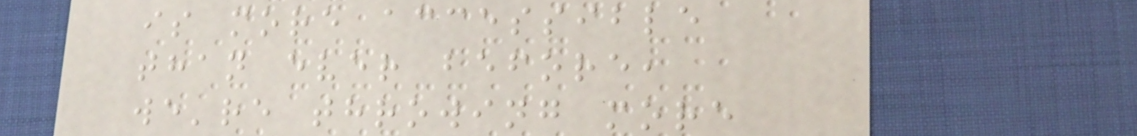is more accessible
than ever before,
we're throwing more
